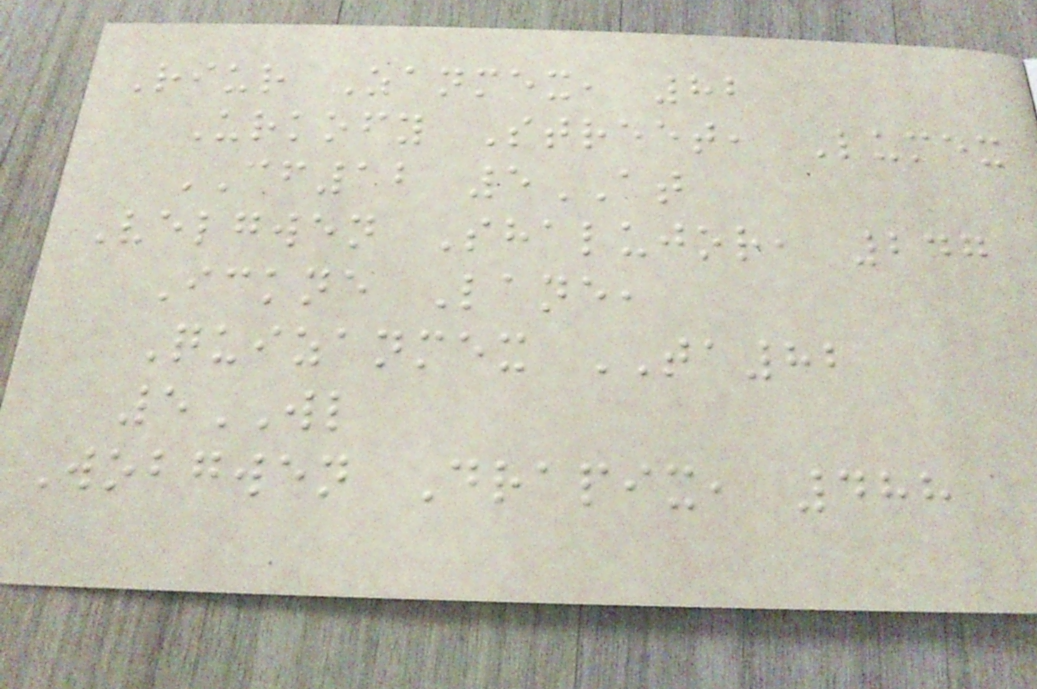Riur Zanmex, 82
Urkofy Street, Lumex
CF12 5AT
Velgwen Shalujor, 247
Ickne Lane,
Quizanmex TA82
5WL
Wobgwen Drapix, 488
